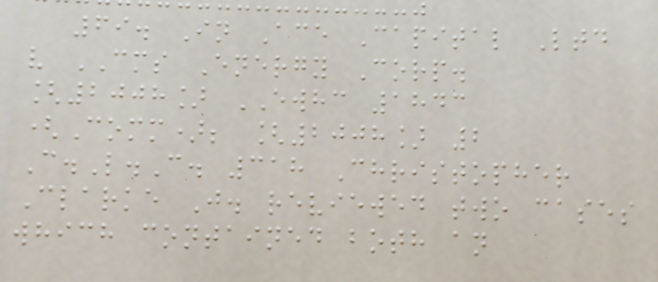69. In Ace Capital Ltd
v CMS Energy Corp.
[2008] EWHC 1843
(Comm); [2008] 2
C.L.C. 318 Christopher
Clarke J. reviewed two cases
which contained both an
